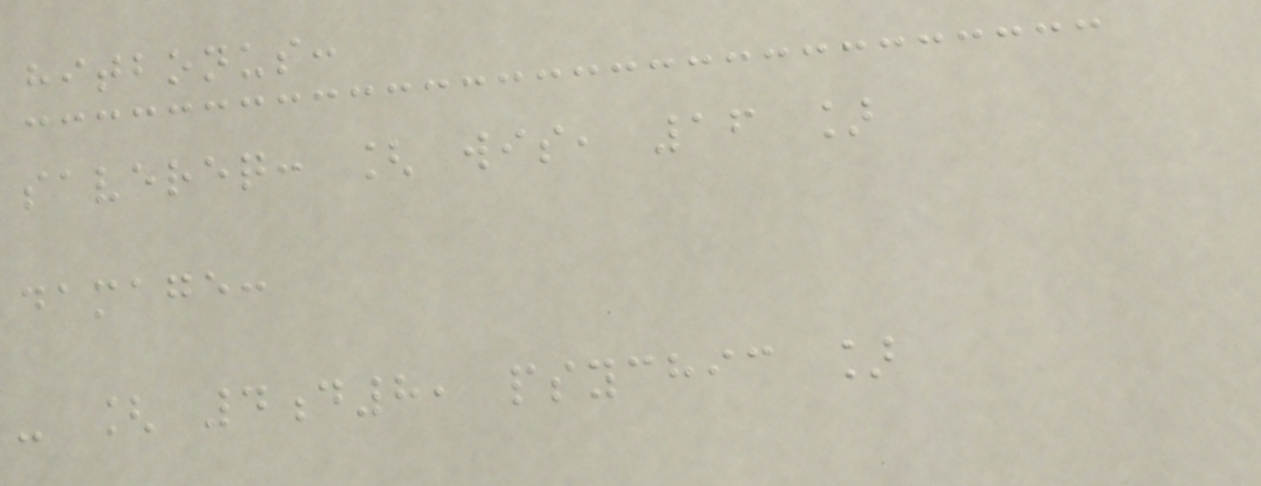hitbonus:
savereq: [ wis, 16 ]
damage:
- [ 4d8, psychic ]
